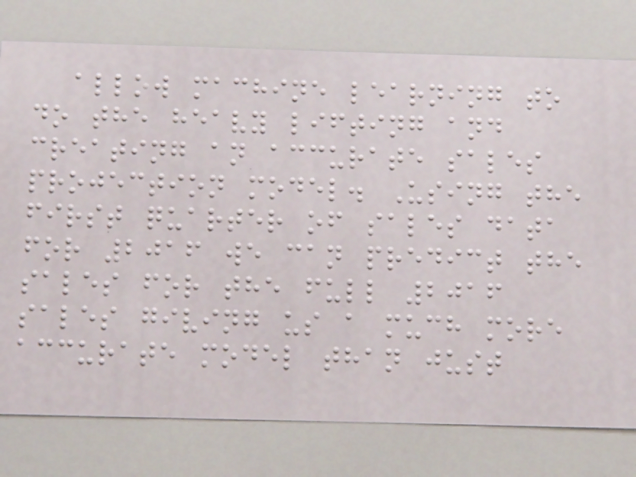allow machine learning to
do the heavy lifting and
creating an accurate sales
projection model. Using the
first quarter of sales data
for 2016 we can predict the
sales for the full 2016
sales giving us a much more
accurate model than just
